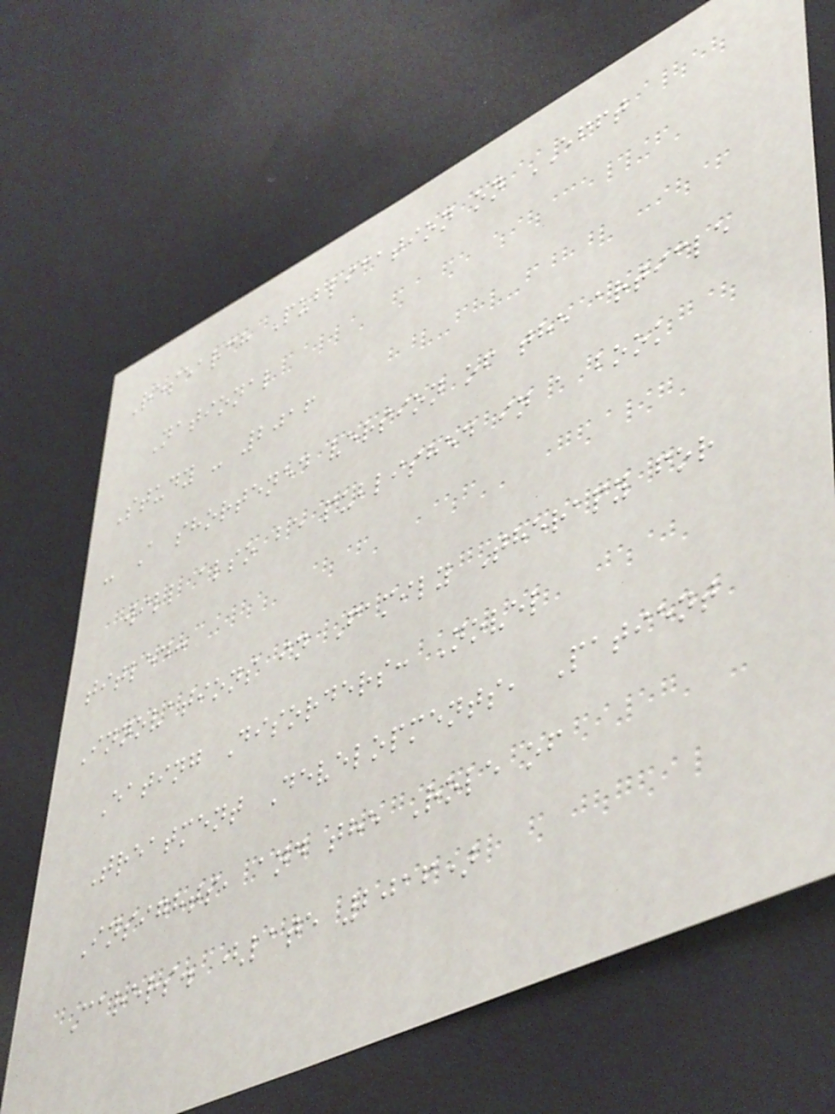Research Publication on EFFT
National
Study - 2016
- A shortened version of the article
will also be published in a book
titled:
Innovations in Family Therapy for
Eating Disorders: Novel
Treatment Developments, Patient
Insights, and the Role of
Carers. (late 2016)
